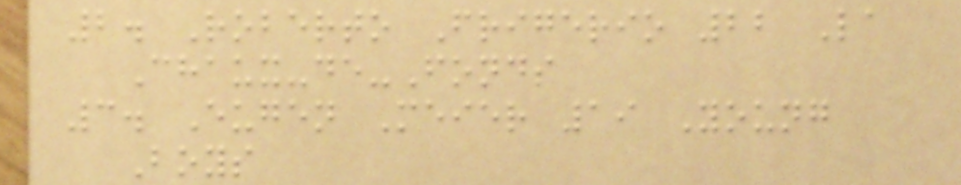2. Roberto Frigerio 22 La
Chaux-de-Fonds
3. Eugen Meier 19 Young
Boys
